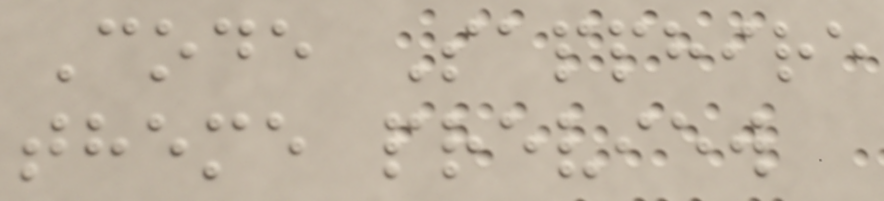Code Sapphire
theme preview
